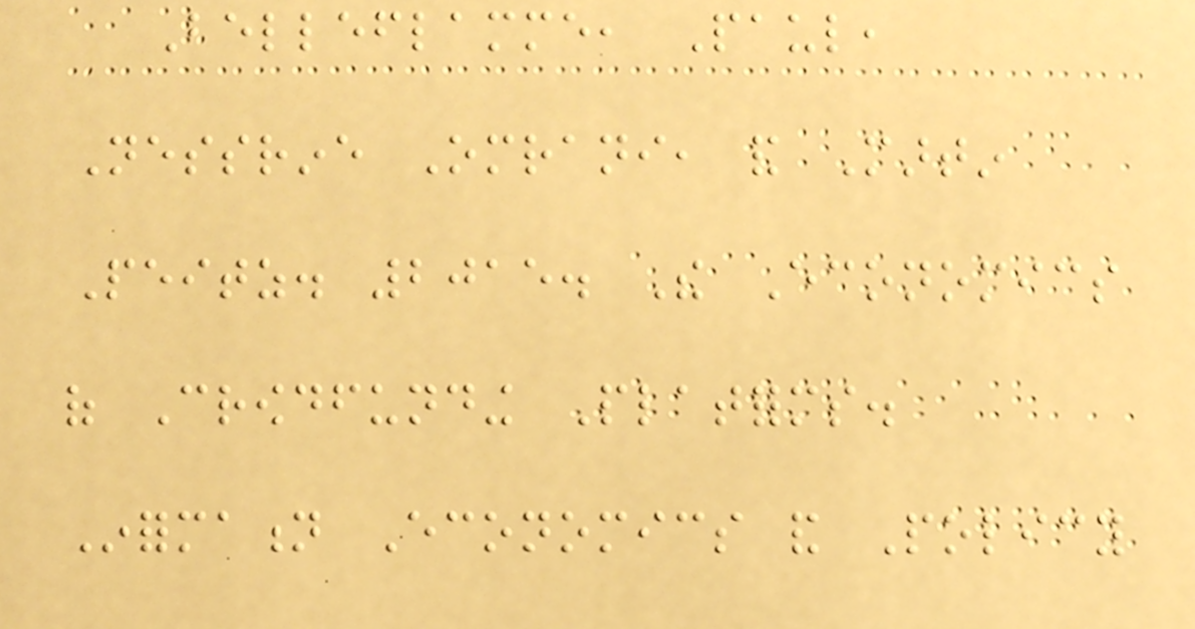Belleflamme, Paul,
Nessrine Omrani, and Martin
Peitz. 2015. The Economics
of Crowdfunding Platforms.
Information Economics and Policy
